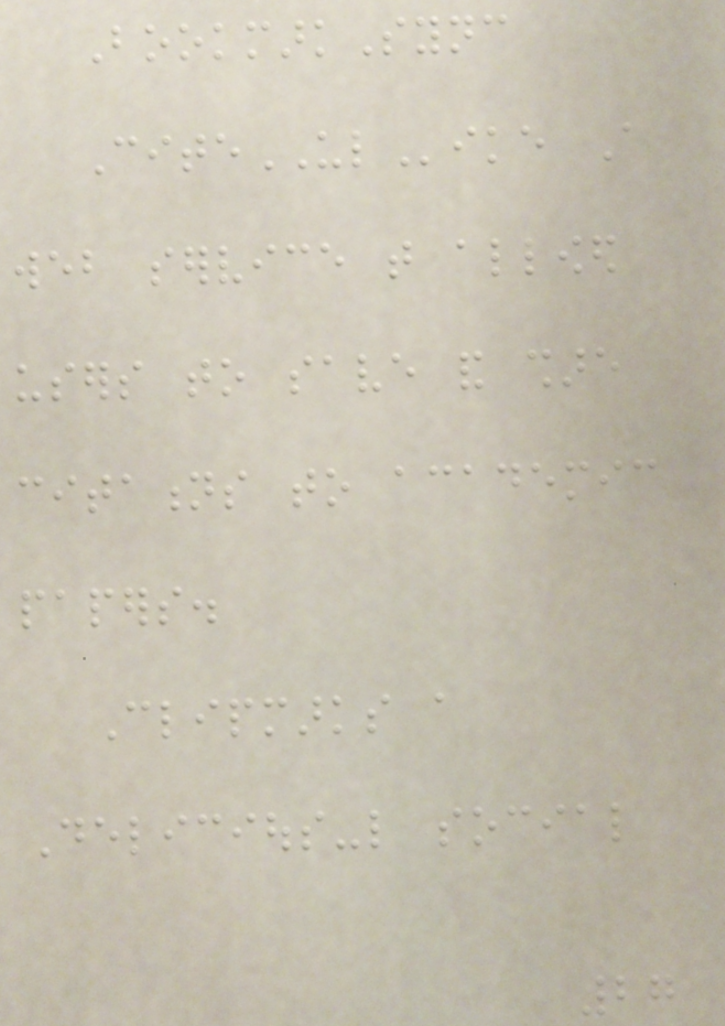BookmarkSync
CiteULike A
web service that allowed
users to save and share
citations to academic
papers.
Clipmarks a
Delicious-like social
27
